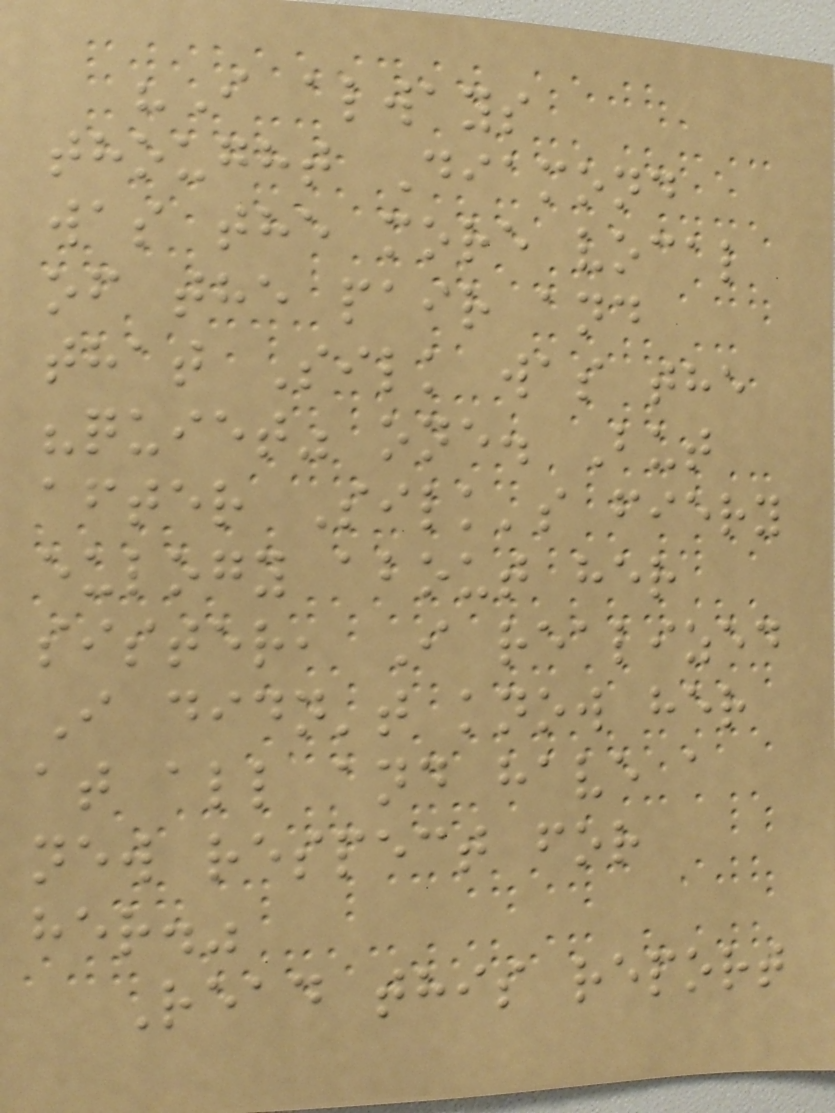"I always
thought Diamond
was the more vocal
of the pair and
that Silk was the
"quiet" one. But
after Silk's fiery
eulogy about her
sister, I realized
I didn't know her
at all and have a
new respect for
her."
Read this report
